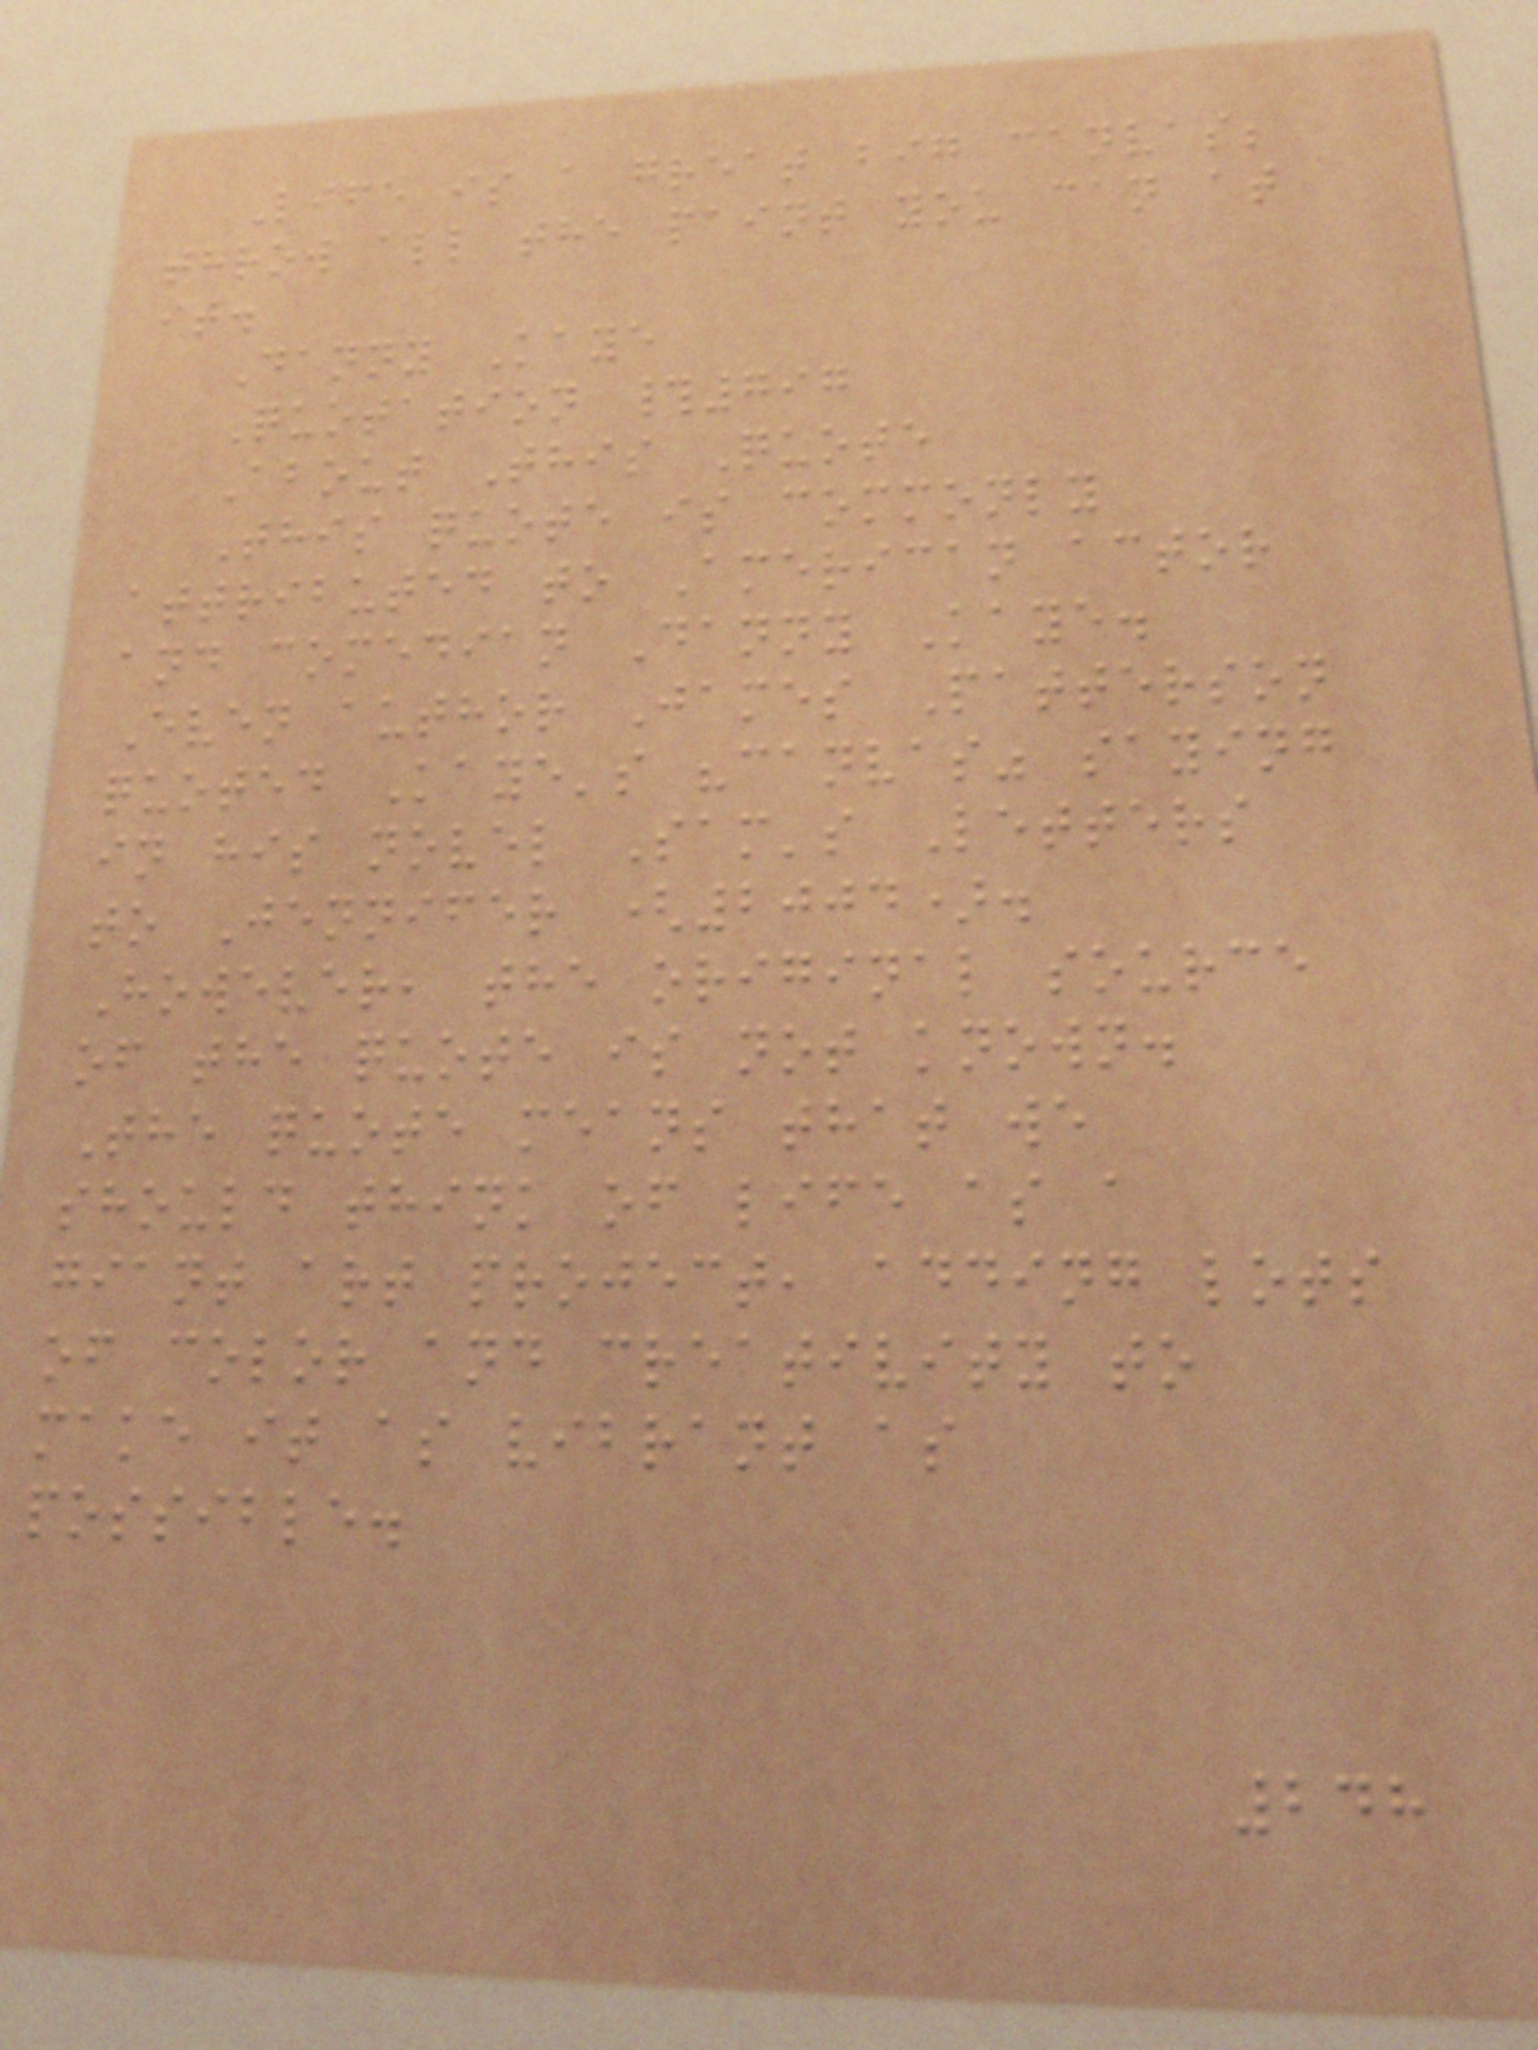Life is a great big canvas;
throw all the paint you can at
it.
Danny Kaye
Quotation #797
About This Quote
This quote is commonly
attributed to American actor
and comedian Danny Kaye.
Even author James Patterson
quoted Kaye's "canvas" saying
in his novel Sam's Letters
to Jennifer (2004).
However, the original source
of the quote is not known.
The quote means that we
should think of life as a
giant art project, adding lots
of color and creativity to
make it as vibrant as
possible.
248
